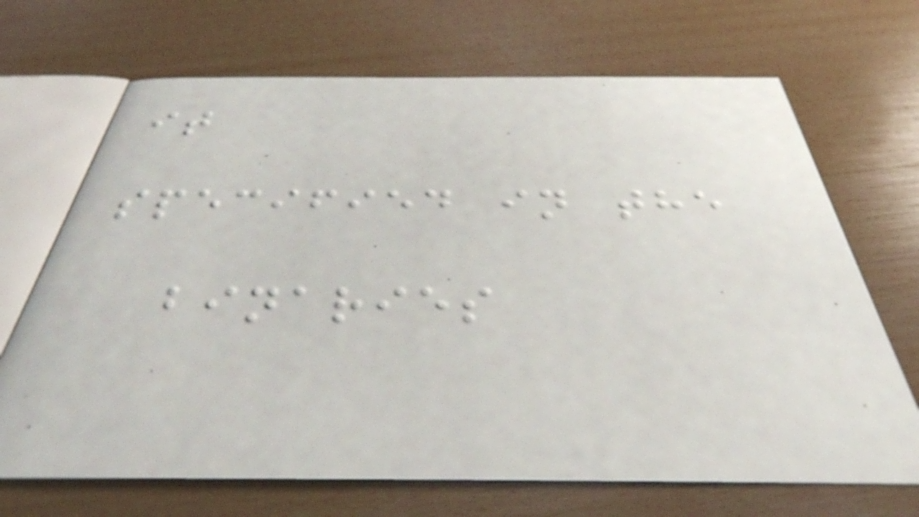it
specified in the
binaries
